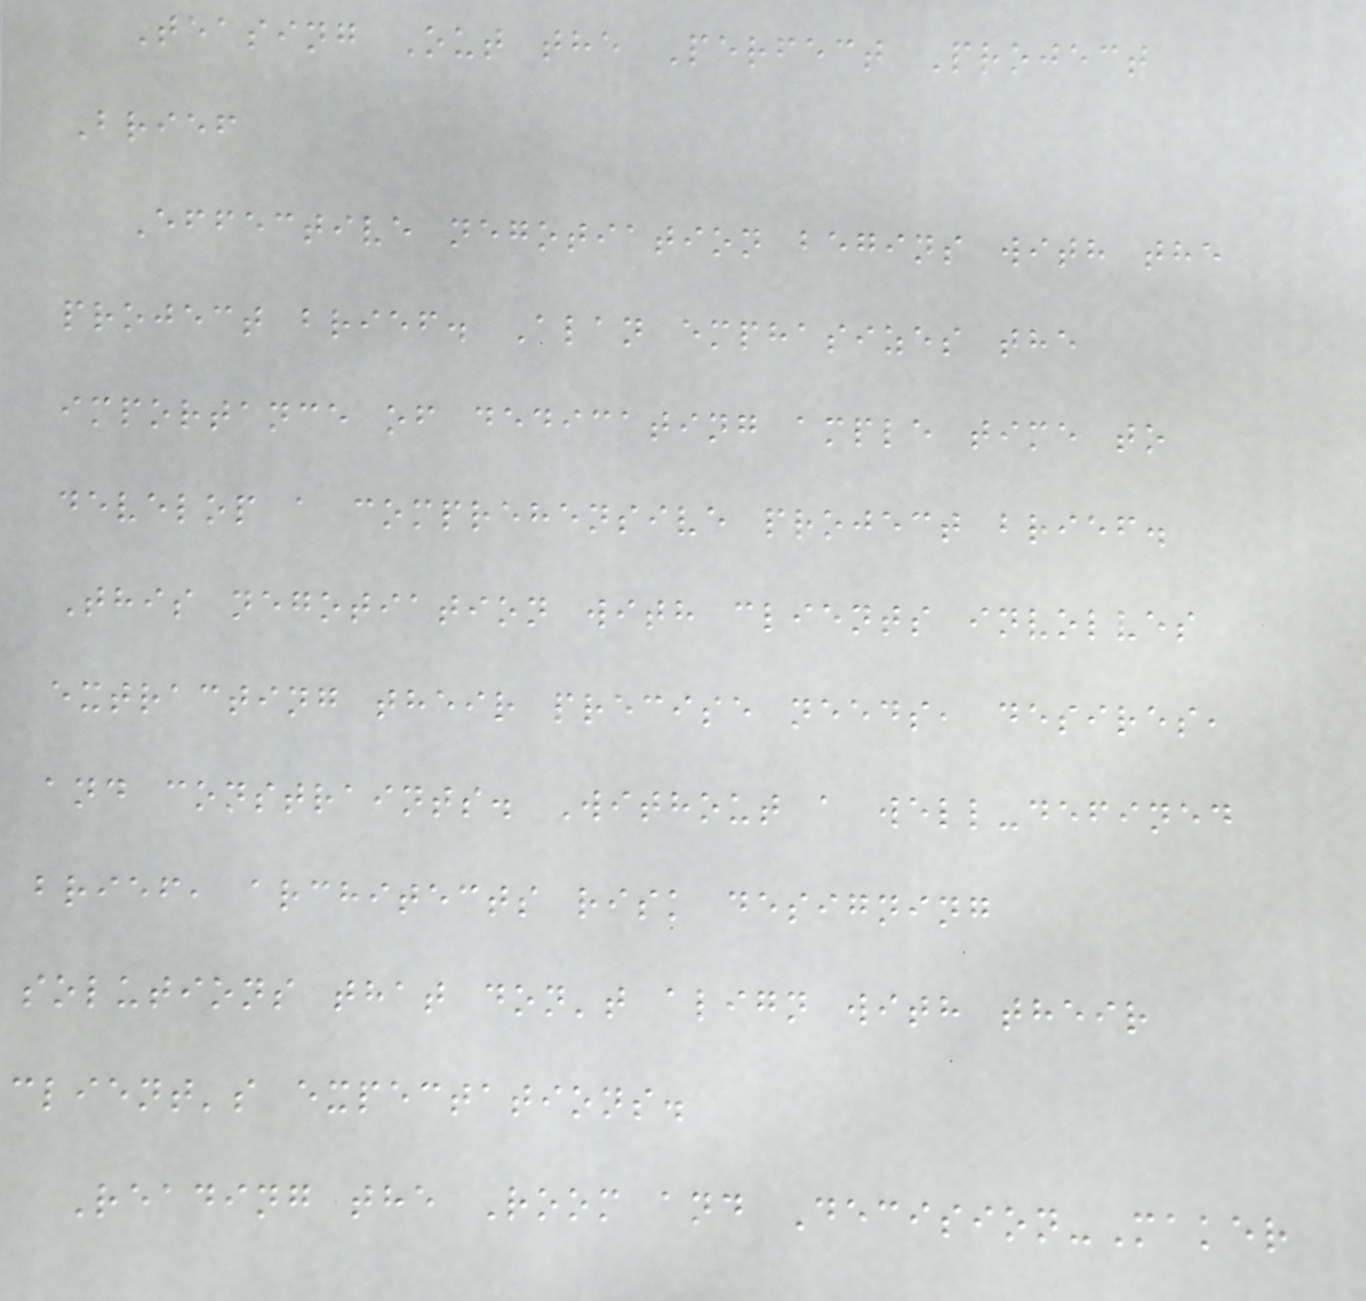Teasing Out the Perfect Project
Brief
Effective negotiation begins with the
project brief. Alan emphasizes the
importance of dedicating ample time to
develop a comprehensive project brief.
This negotiation with clients involves
extracting their precise needs, desires,
and constraints. Without a well-defined
brief, architects risk designing
solutions that don't align with their
client's expectations.
Reading the Room and Decision-Maker
